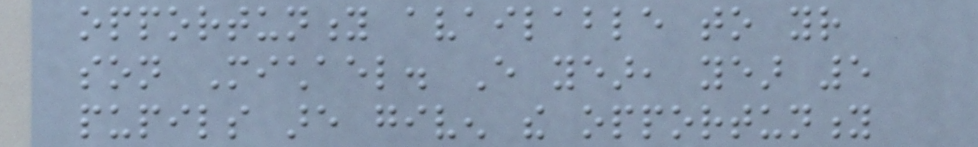opportunity available to your
son Michael. Every year, year 5
pupils are given the opportunity
